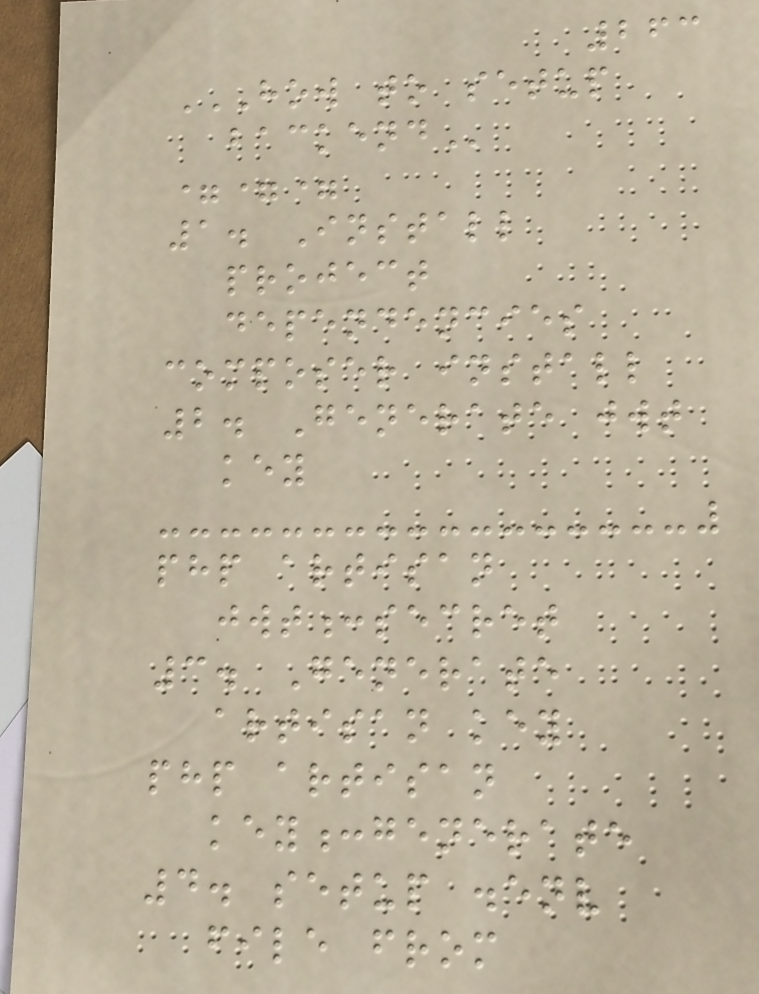263
HOW TO SETUP
BACKEND
===
1. Install
project
dependencies
composer install
2. Generate jwt
key
php artisan
jwt:secret
3. Generate
artisan key
php artisan
key:generate
4. setup .env
file from
